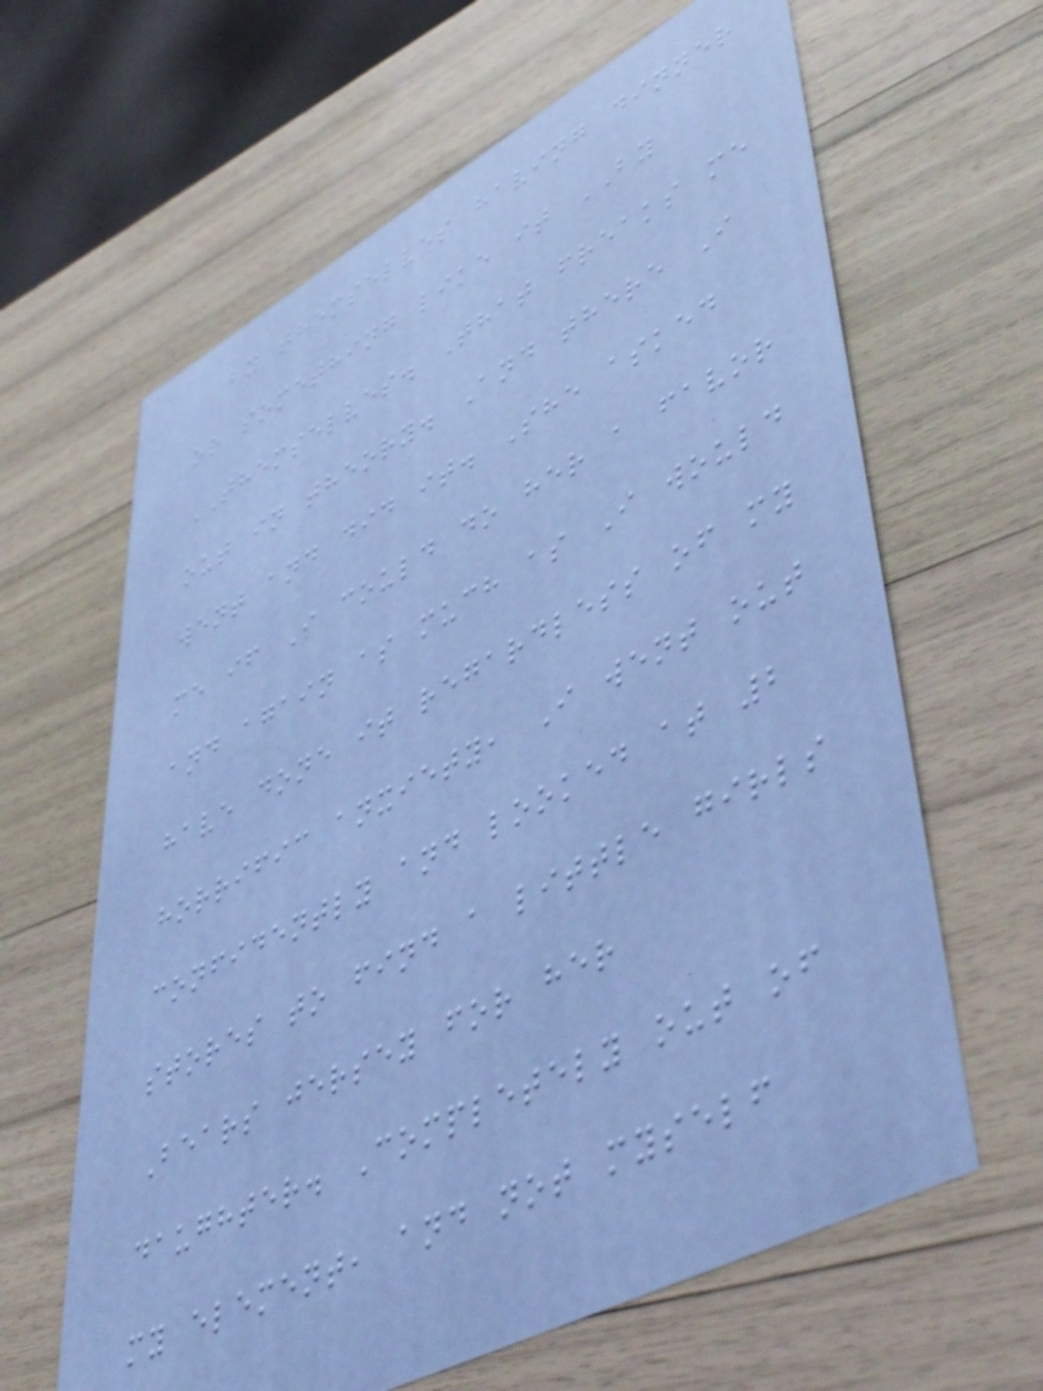by themselves having dinner
or something like it BY
THEMSELVES. That freaks me
out in theory. And there I
went and did it. She asked
me if I could do her a favor
and again as much as I would
have done it regardless of my
horrific anxiety, I went out
confidently and looked at 2
stores to find a little girls
Bears jersey for her
daughter. Completely out of
my element, and not myself
